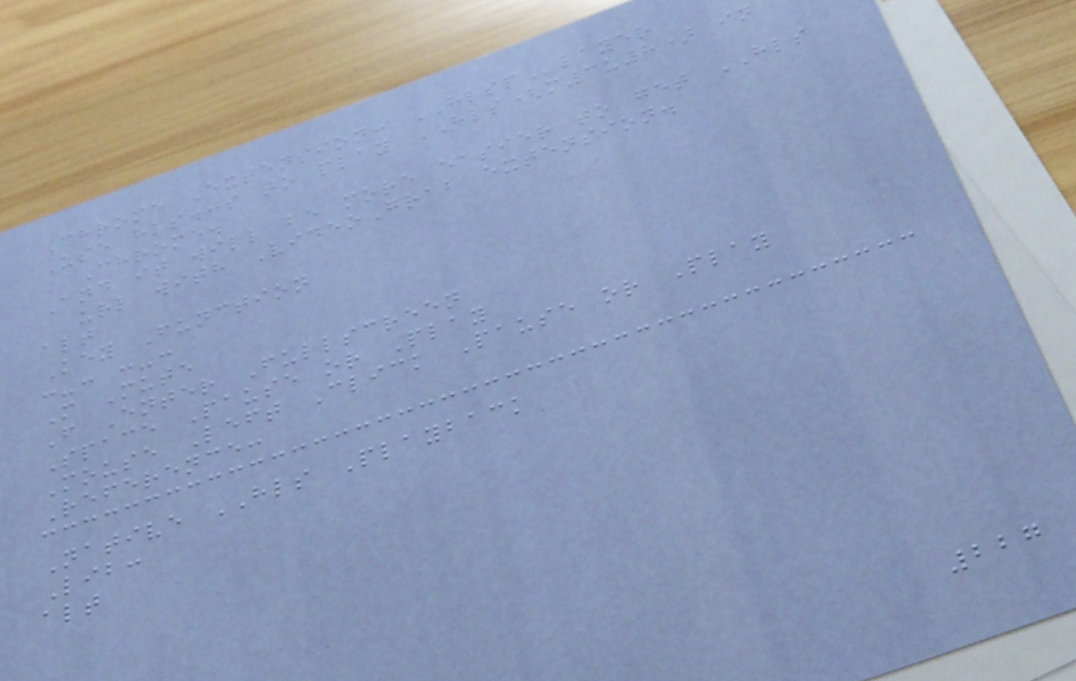Chrome Extension: HLSPlayer
Use hls.js to play HLS(m3u8) in
Chrome.
And it will be more easier to get HLS
url with VideoGrab extension.
alt
Key Function
:-: :-:
M Mute
F Enter Fullscreen
Space Pause or Play
Mouse Left Click Pause or Play
Reference:
Native HLS Playback
Lib:
alt
227
